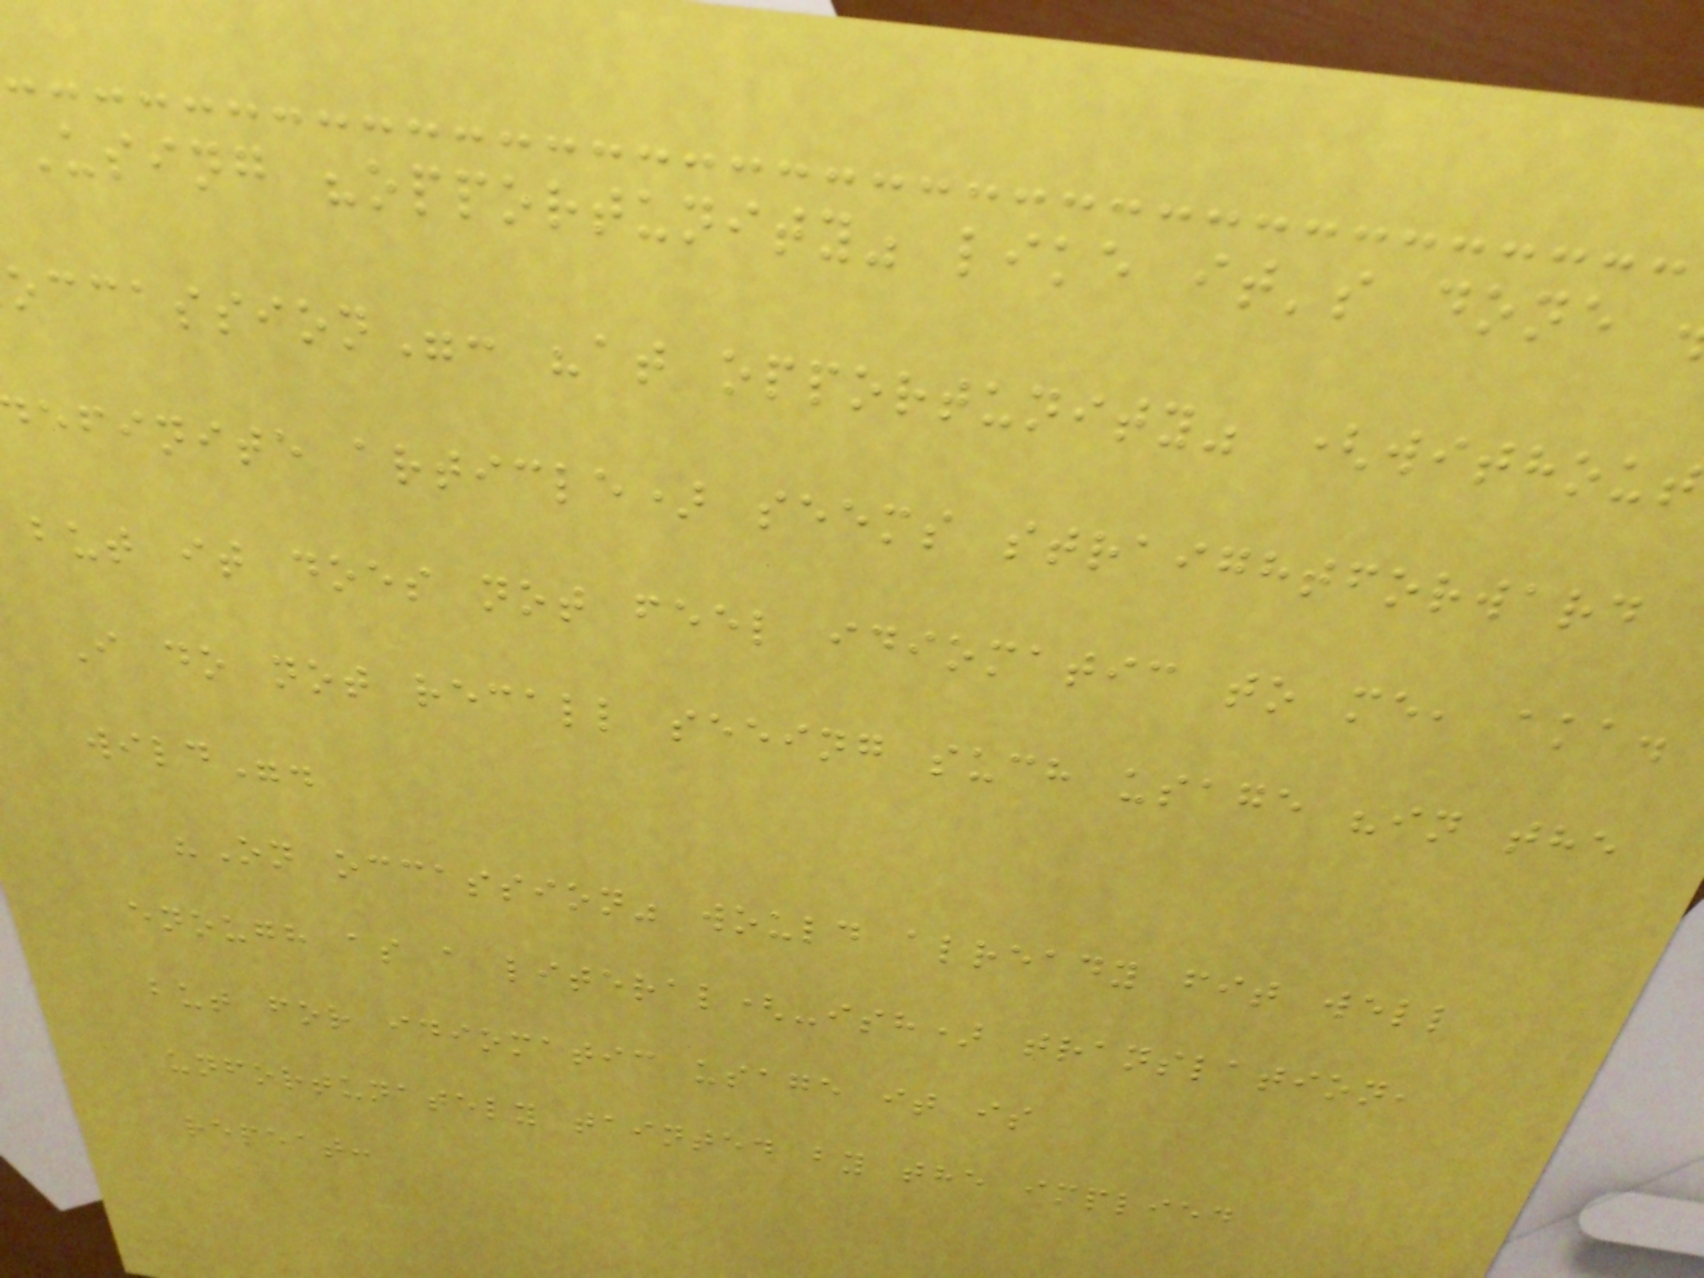Using "opportunity" like it's done
occassion": "at opportunity" (without
efinite article) seems straightforward
but it does not feel idiomatic to me, aka.
I do not recall seeing such usage "in the
wild".
"On occassion" would already fit well
enough as a literal(-ish) translation,
but for idiomatic usage it is
unfortunately tainted by the implied
repeat:
